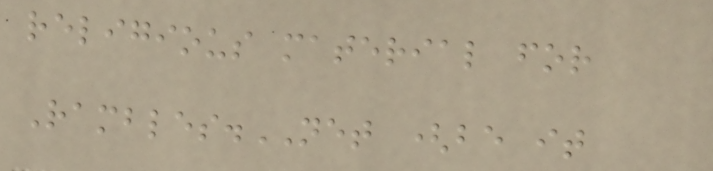religious material for
Rambles.NET (be it
